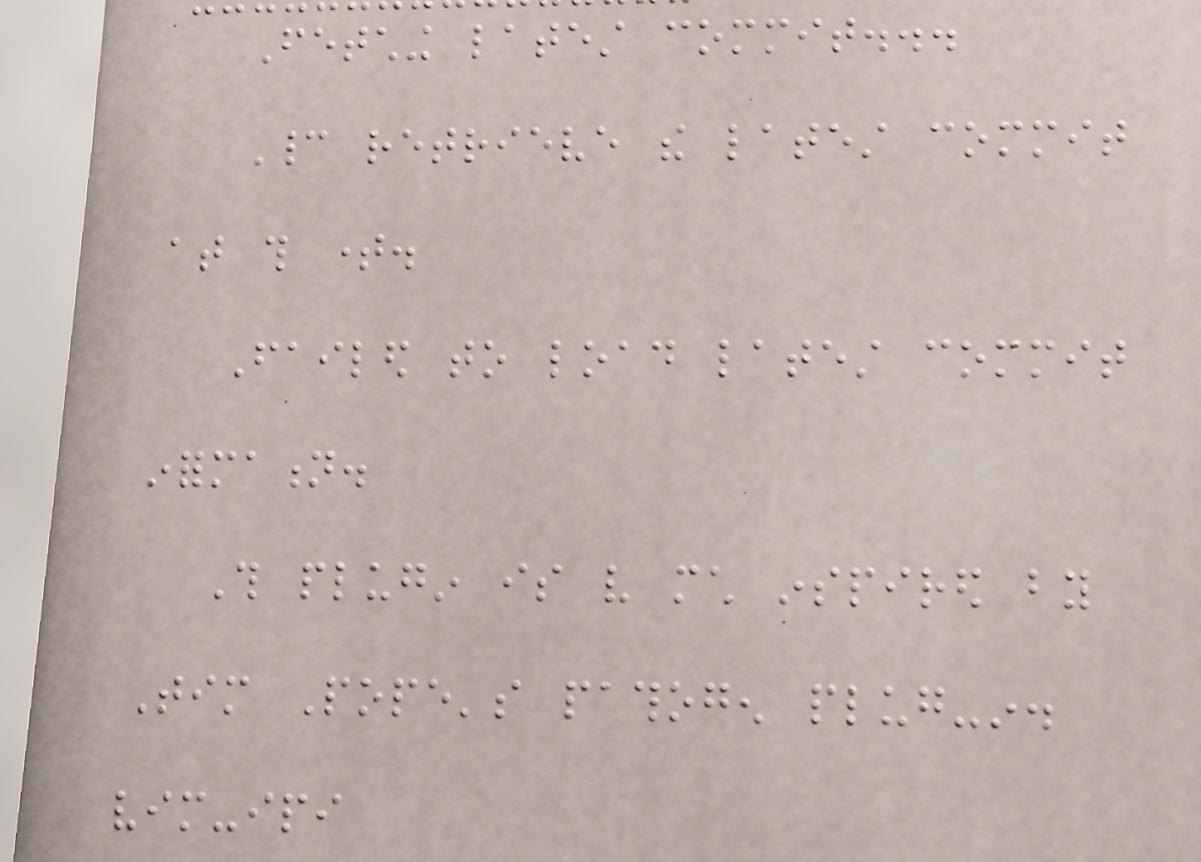Fetching latest commit...
Cannot retrieve the latest commit
at this time.
Failed to load latest commit
information.
This plugin is very much inspired by
Tim Pope's pathogen plug-in.
vim-ipi
